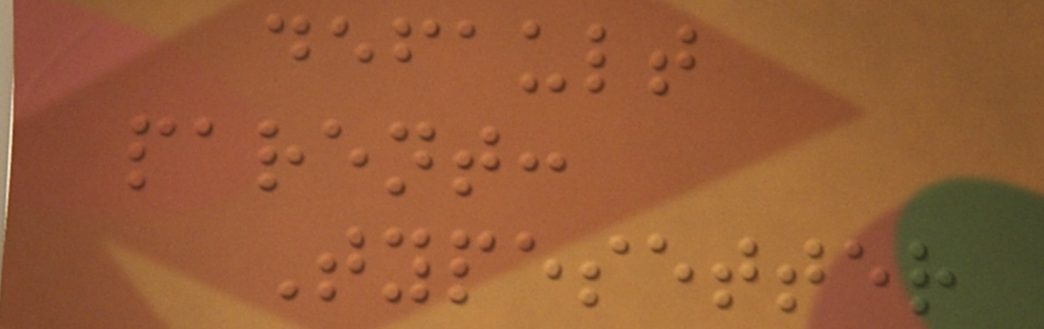default
parent:
Typesetter
